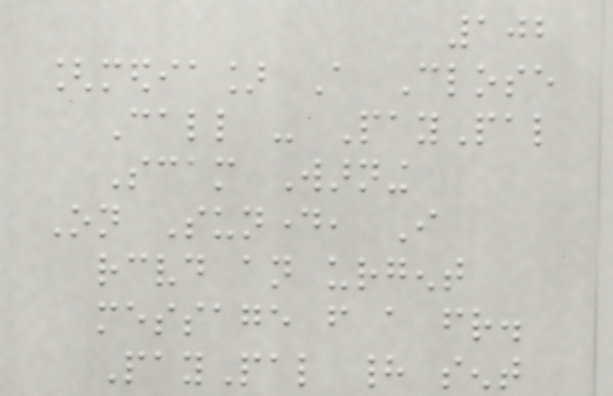102
[media] A Close
Call - PayPal
Scam Warning
On Sunday, I
received an urgent
message from a friend.
PayPal had sent
